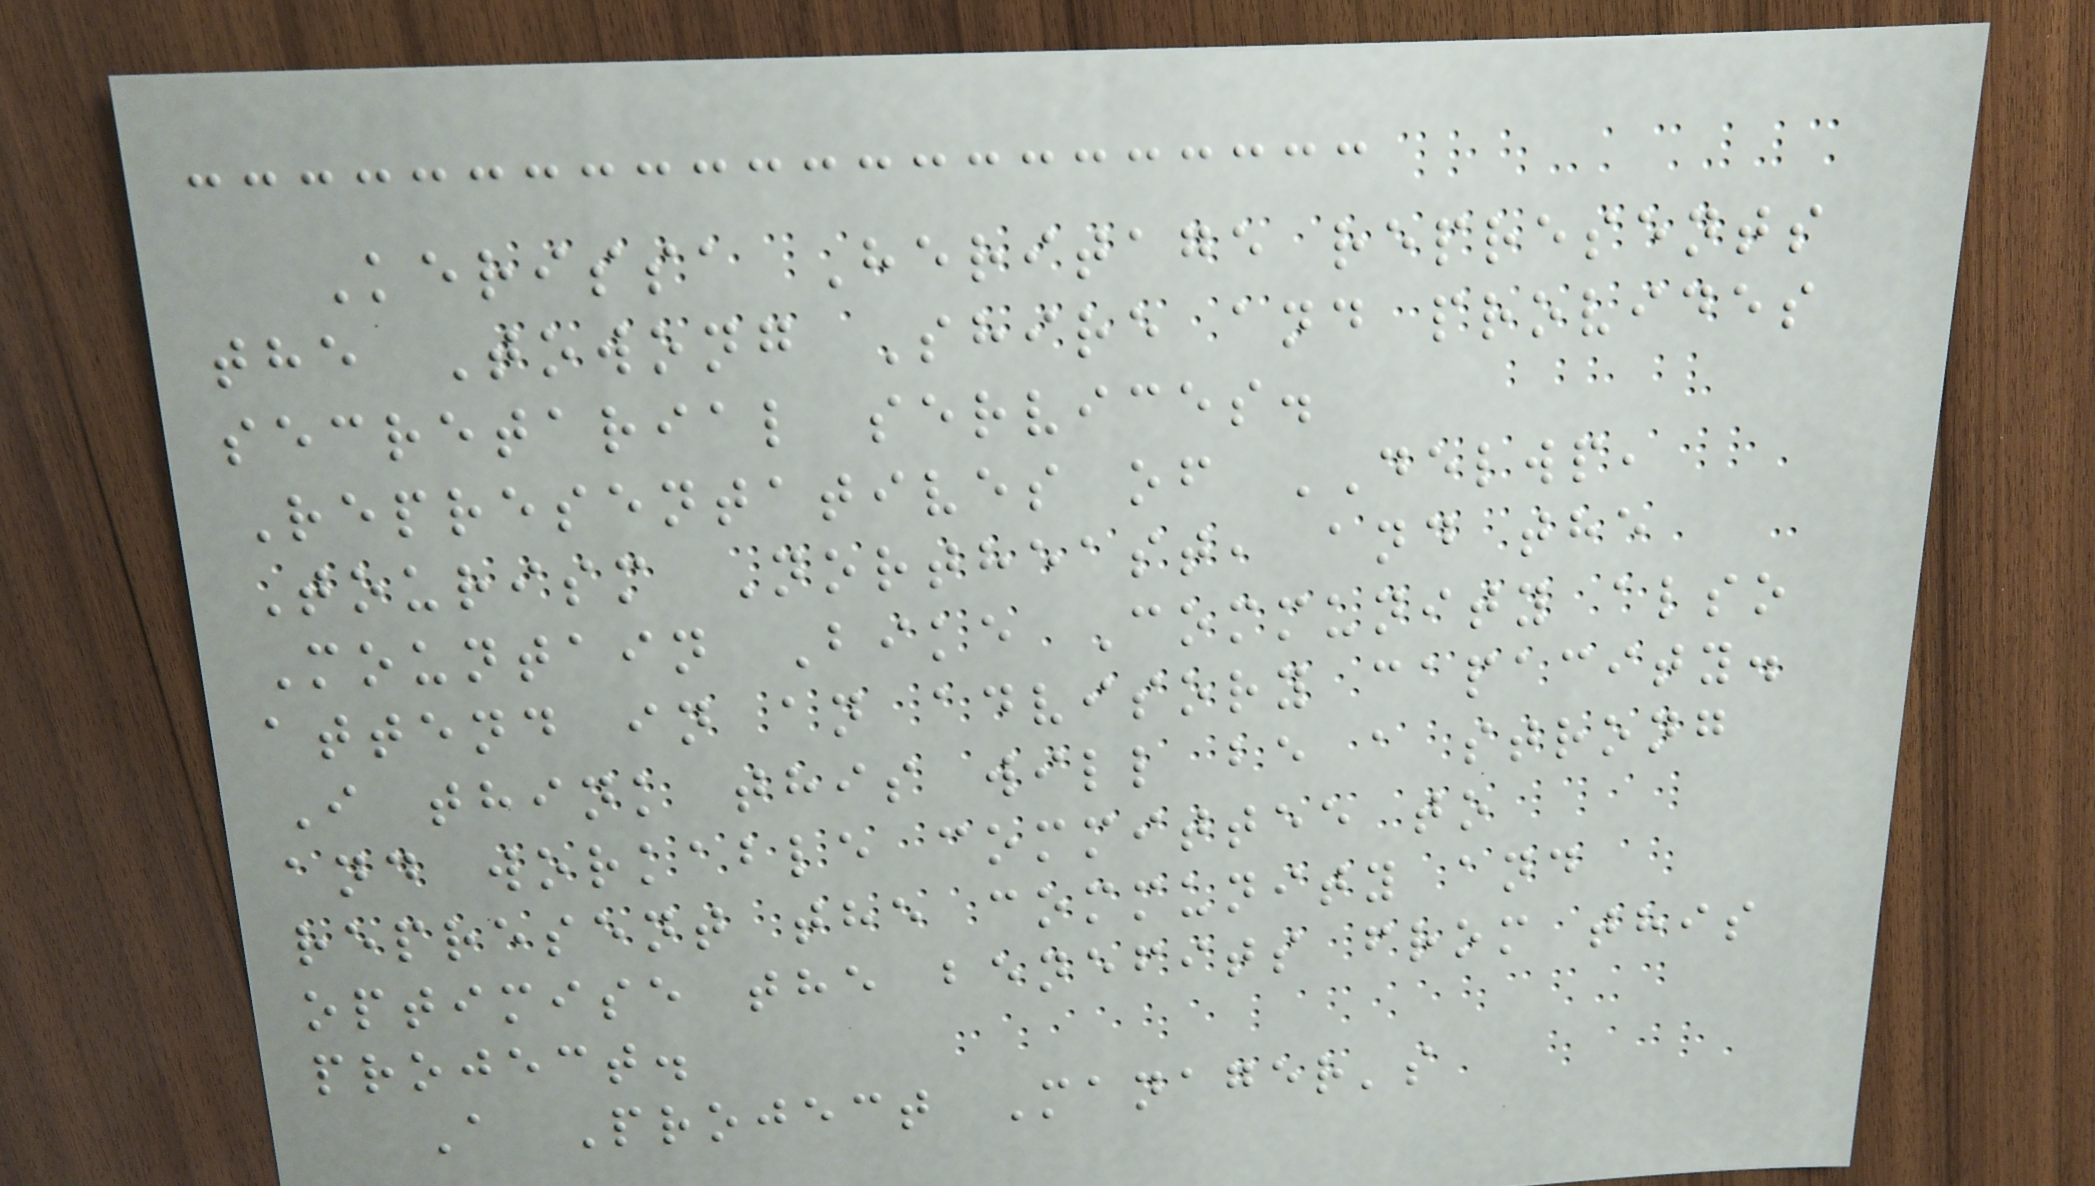Kerissa Heritage represents
the Towong Shire and provides
secretarial services.
Representatives of DELWP,
Tourism Northeast, and the
Mountain Bike Community also
attend in an advisory capacity.
I think this will be a strong
and workable committee to
represent the community and
optimise the benefits from this
project.
A Project Manager's
